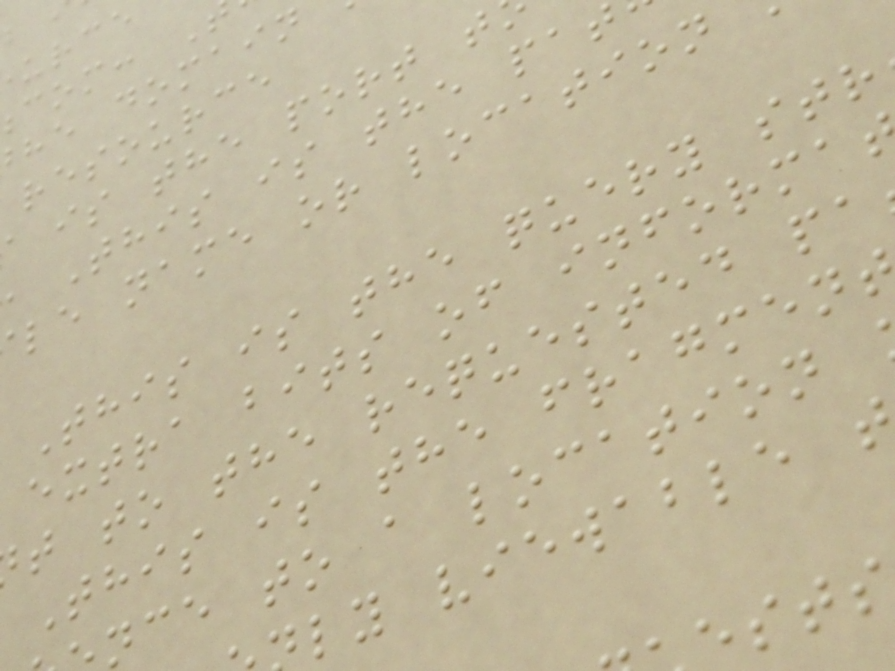resource
is the port t
This is the pat
le name or location
This is the query str
extra bits of informa
t to the requested pa
This is the fragmen
nce to a location
ly viewable
